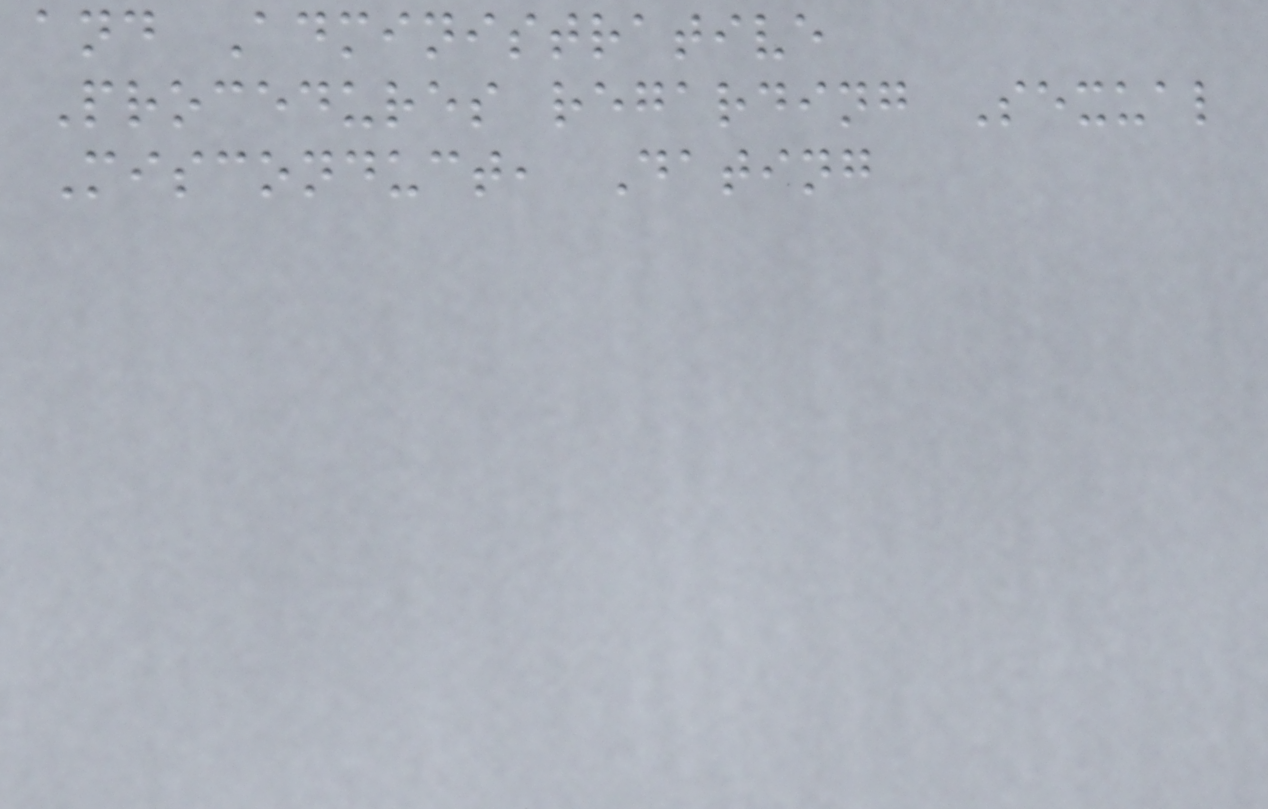and Administrative
Procedures regarding Sexual
Misconduct, Dating
